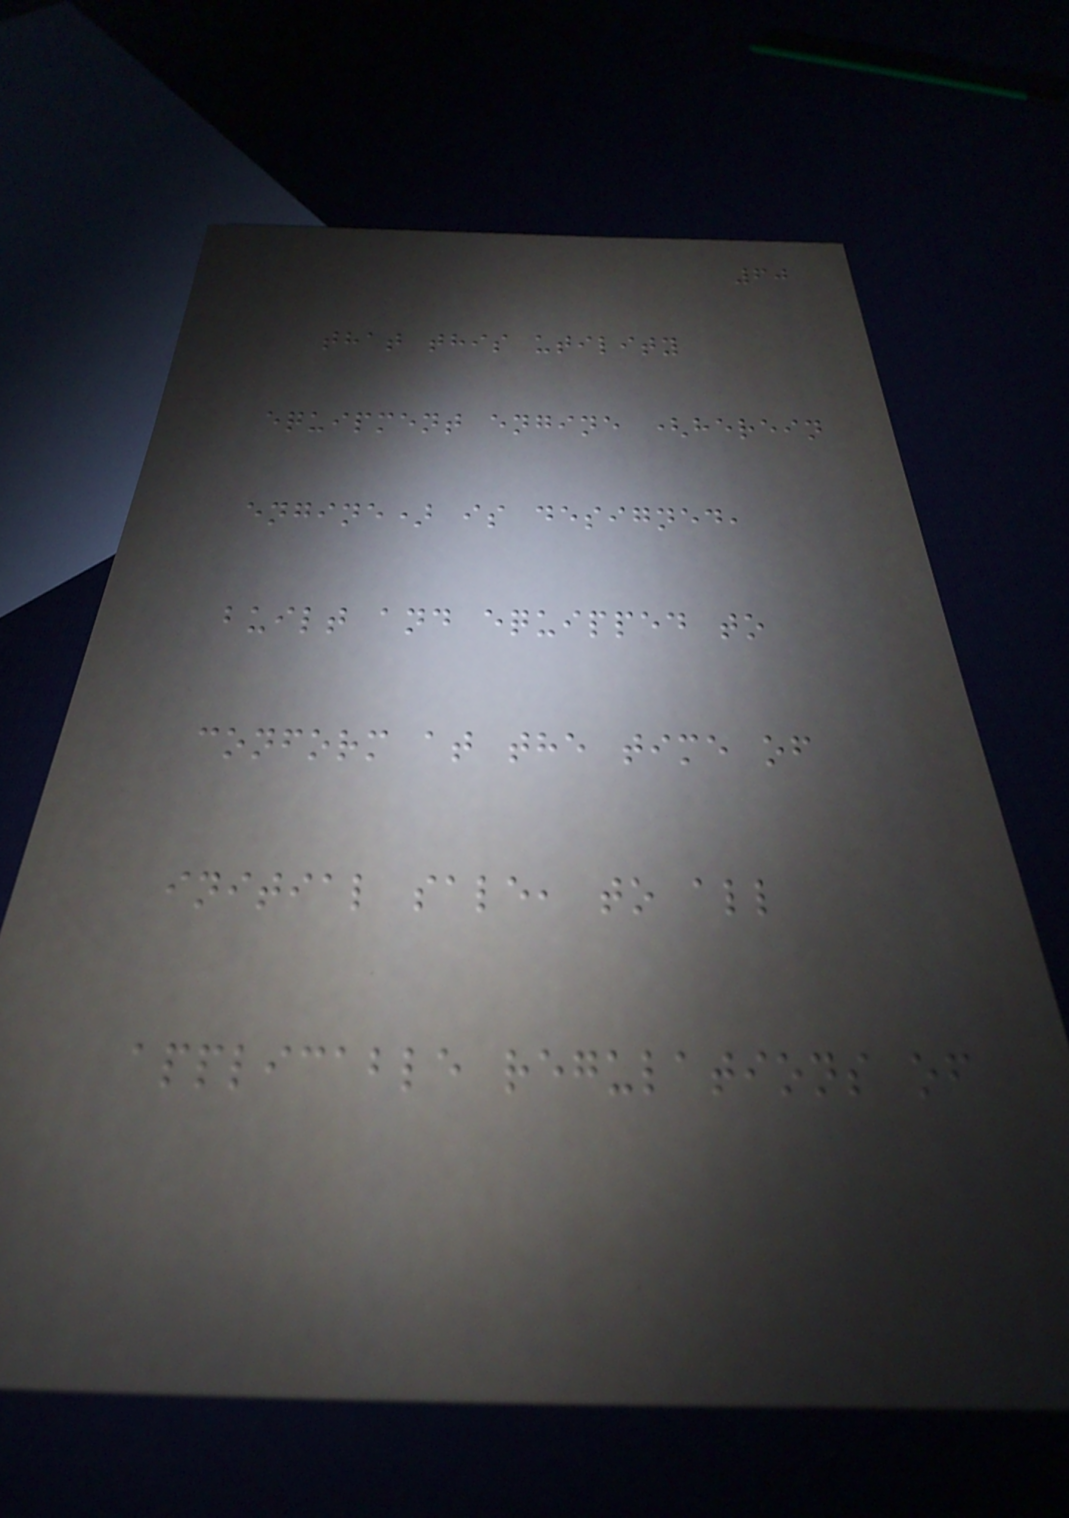60
that this utility
equipment engine (herein
engine) is designed,
built and equipped to
conform at the time of
initial sale, to all
applicable regulations of
